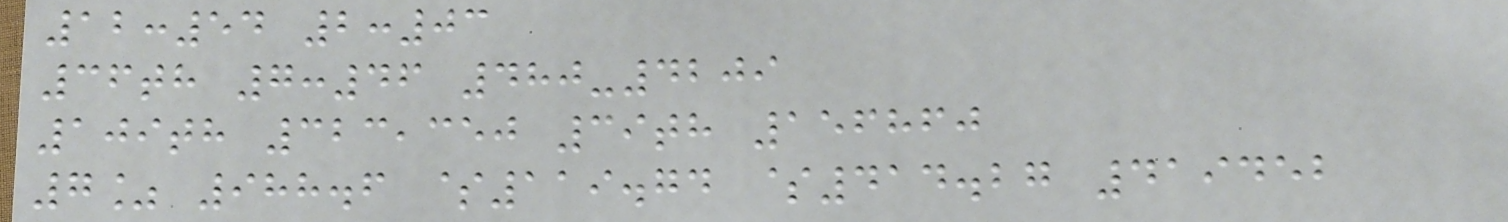12:54 2:03
36th 7:46 480-4209
109th 323,350 39th 156860
7% 988.6 $119.74 $414.27 419452
